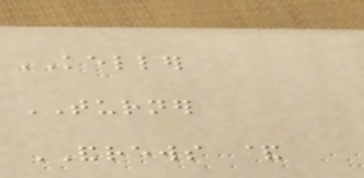KELLER
TURNER
ANDREWS &
